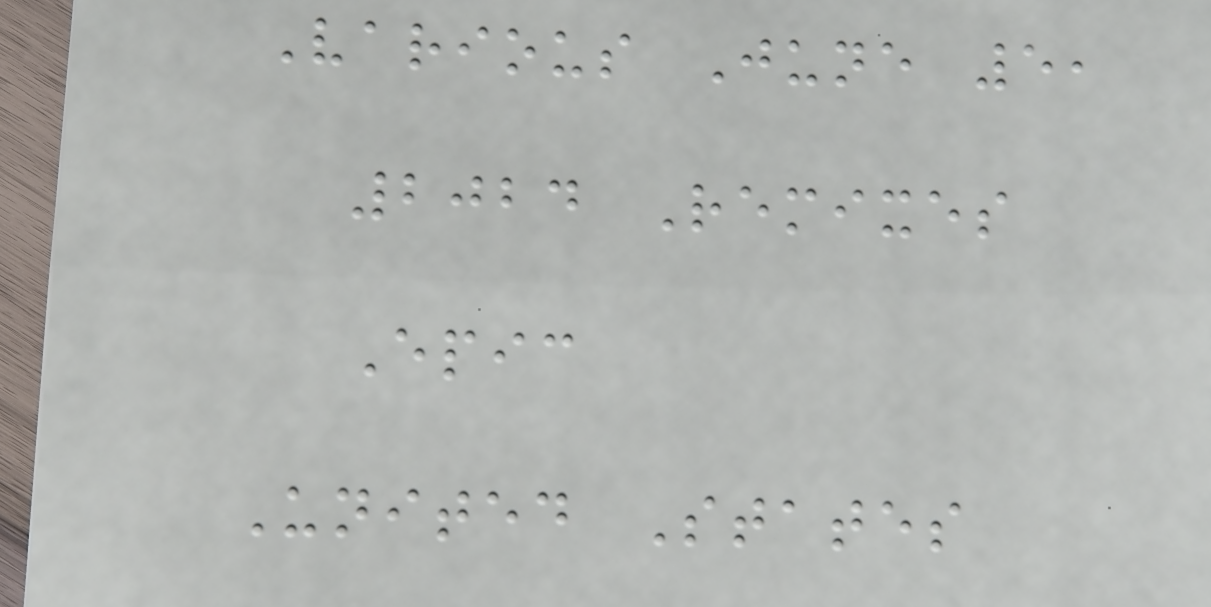Various June 5,
2024 Remixes
Epic
United States
